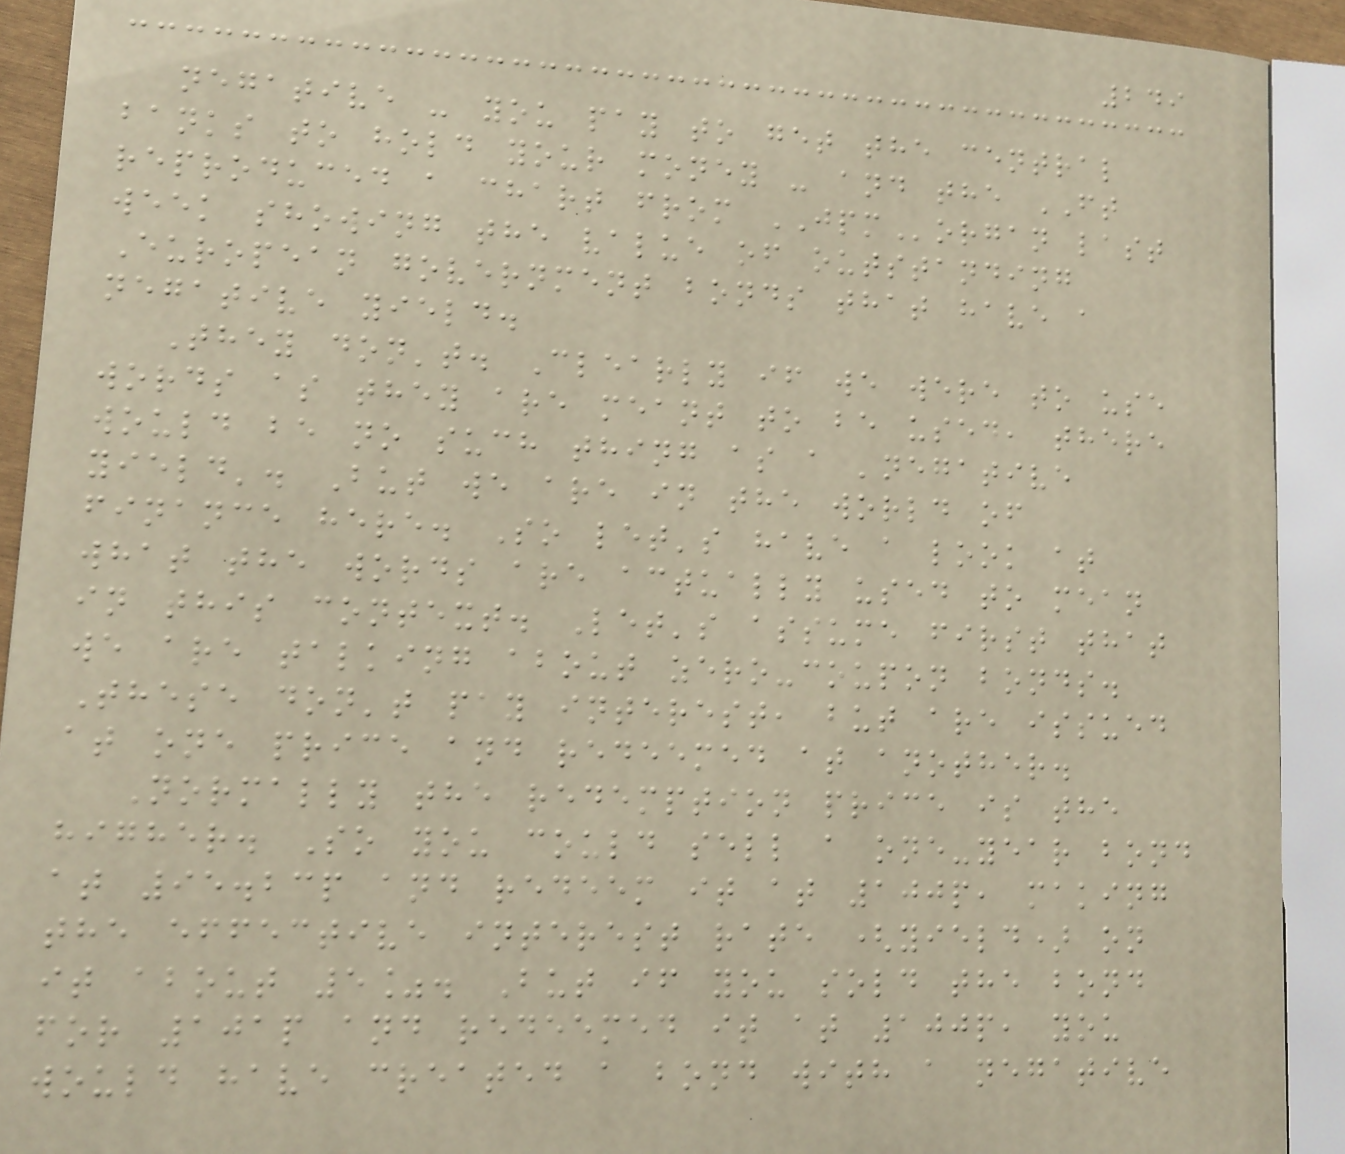249
negative - you pay to get the central
banks to hold your money - and the FT
reproduced a chart from JPMorgan last
week showing the value of outstanding
European government bonds that have a
negative yield.
They don't. Clearly if we were to use
words as they are meant to be used, there
would be no such thing as a 'negative
yield'. But we are in the world of
finance here. So let's have a look at
what the words are actually used to mean
in this context. Let's assume first that
we are talking about zero-coupon bonds.
These don't pay interest, but are issued
at one price and redeemed at another.
Normally the redemption price is the
higher. So you could sell a one-year bond
at 95.23p and redeem it at 100p, making
the effective interest rate (yield) on
it about 5%. But if you sold the bond
for 101p and redeemed it at 100p, you
would have created a bond with a negative
